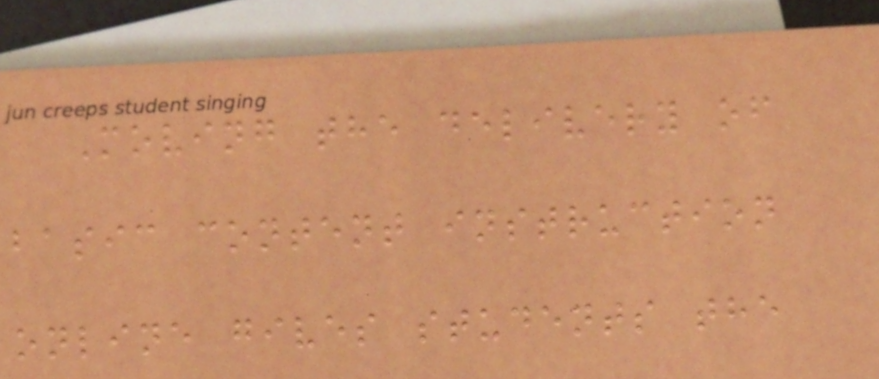Moving the delivery of
basic content instruction
online gives students the
